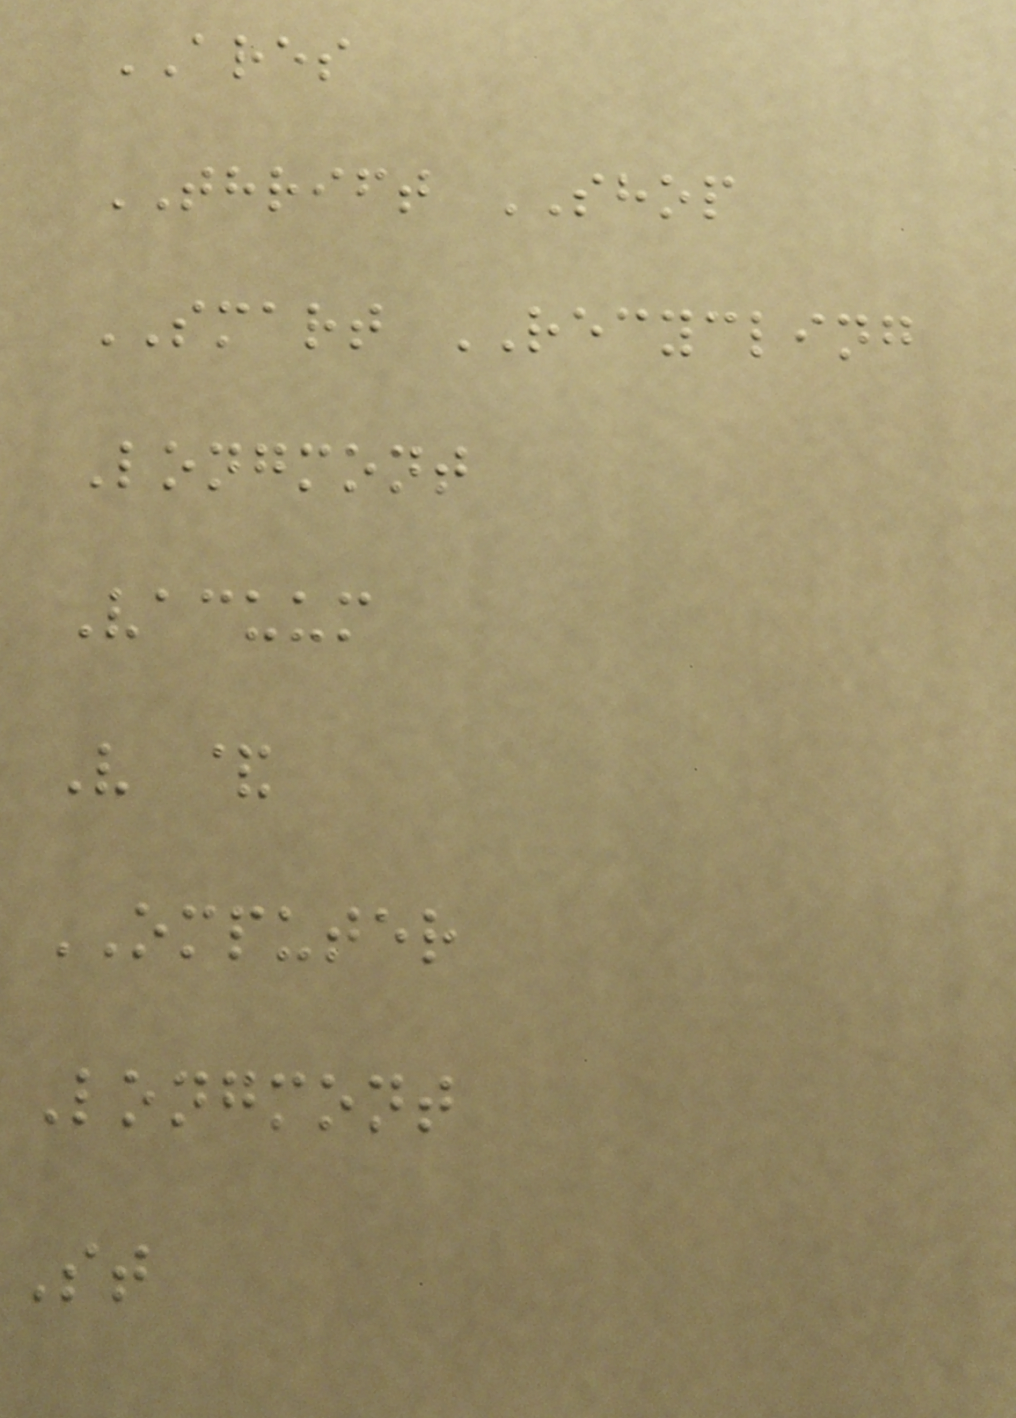ARES
THRIFT SHOP
SMART RECYCLING
Longmont
Vacuum
V &
OMPUTER
Longmont
St
